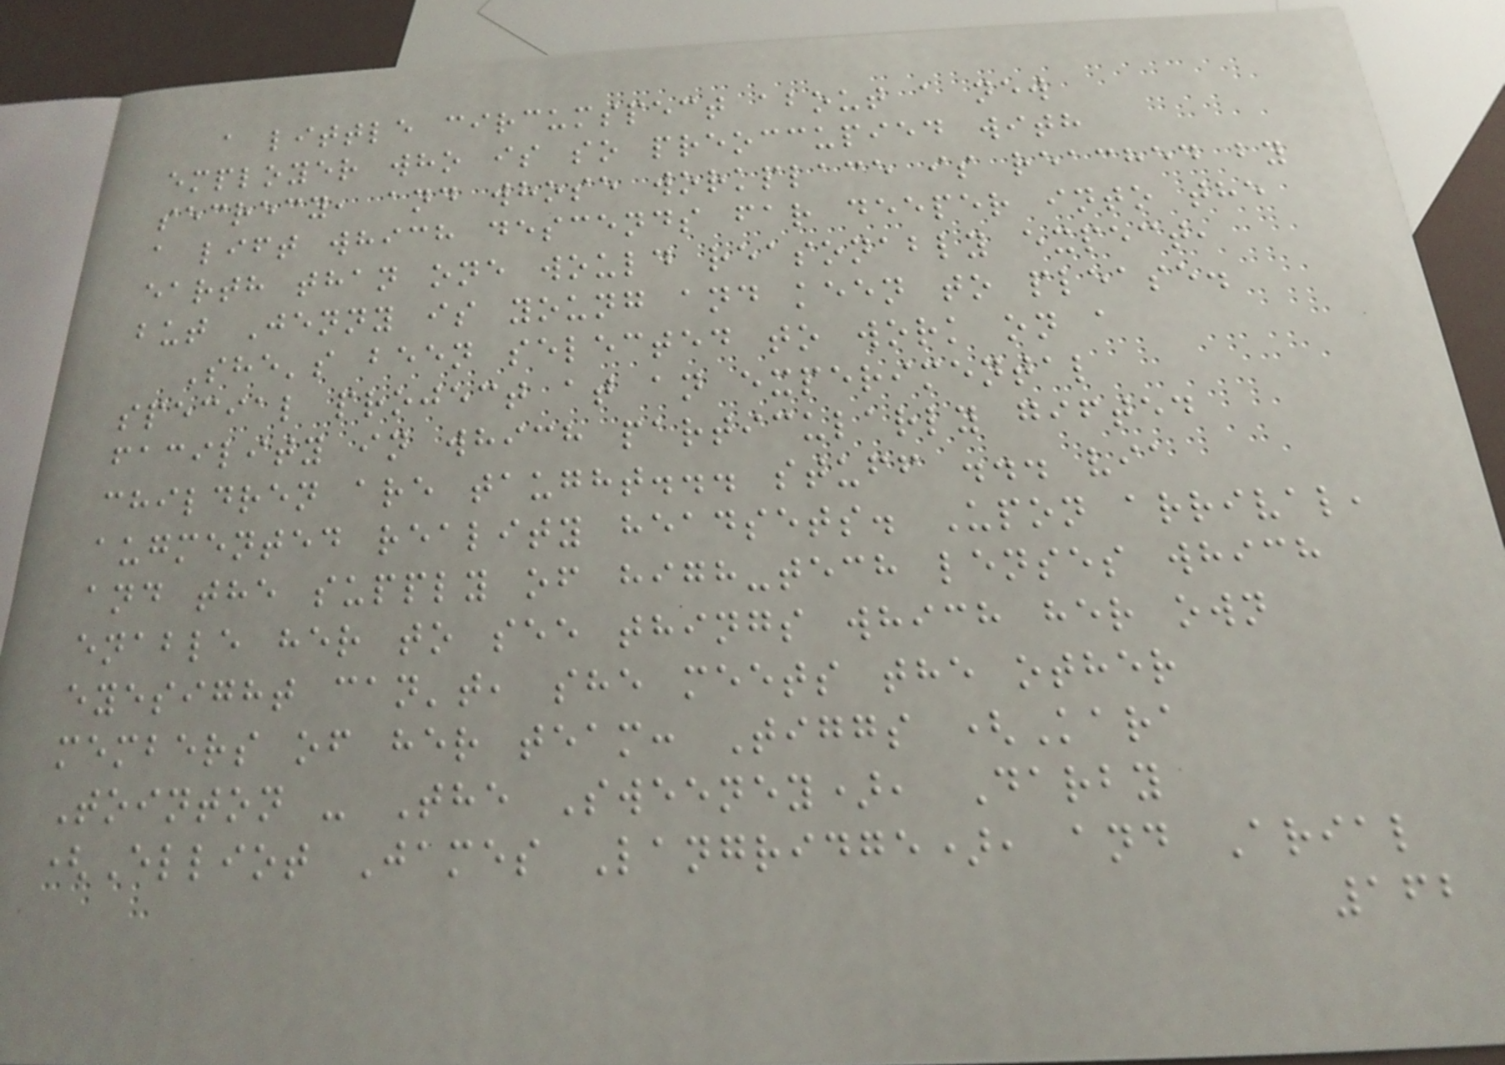a little circumspect about a new
employer who is so preoccupied with
secrecy, and whose workplace is reached by
a lift which descends far deeper into the
earth than one would reasonably expect,
but Jenny is young and keen to please.
She's been selected to work on a
special project at an experimental
facility in which particularly gifted
children are taught... stuff ... via
augmented reality headsets. Upon arrival,
and the supply of high-tech lenses which
enable her to see things which her own
eyesight can't, she meets the other
members of her team: Tiggs (Kara
Tointon - The Sweeney), Darby
(Elliot James Langridge), and Arial
162
